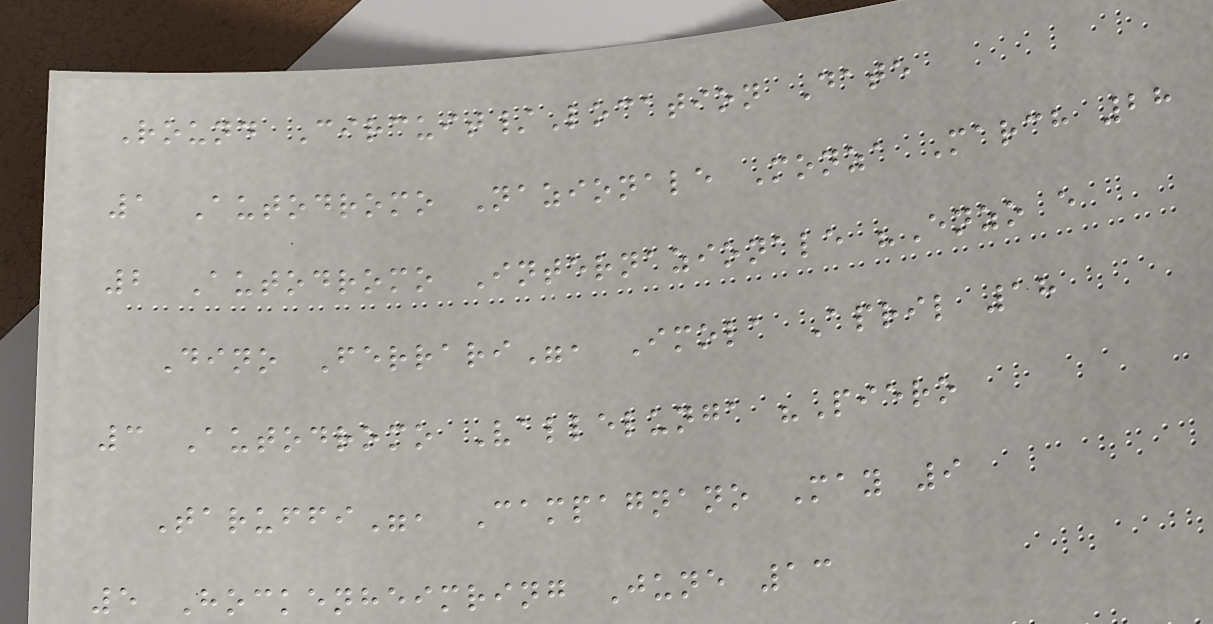Round Circuit/Location Date
1 Autodromo Nazionale Monza March 28
2 Autodromo Internazionale "Enzo e
Dino Ferrari", Imola April 18
3 Autodromo Vallelunga "Piero
Taruffi", Campagnano May 9
5 Hockenheimring June 13
